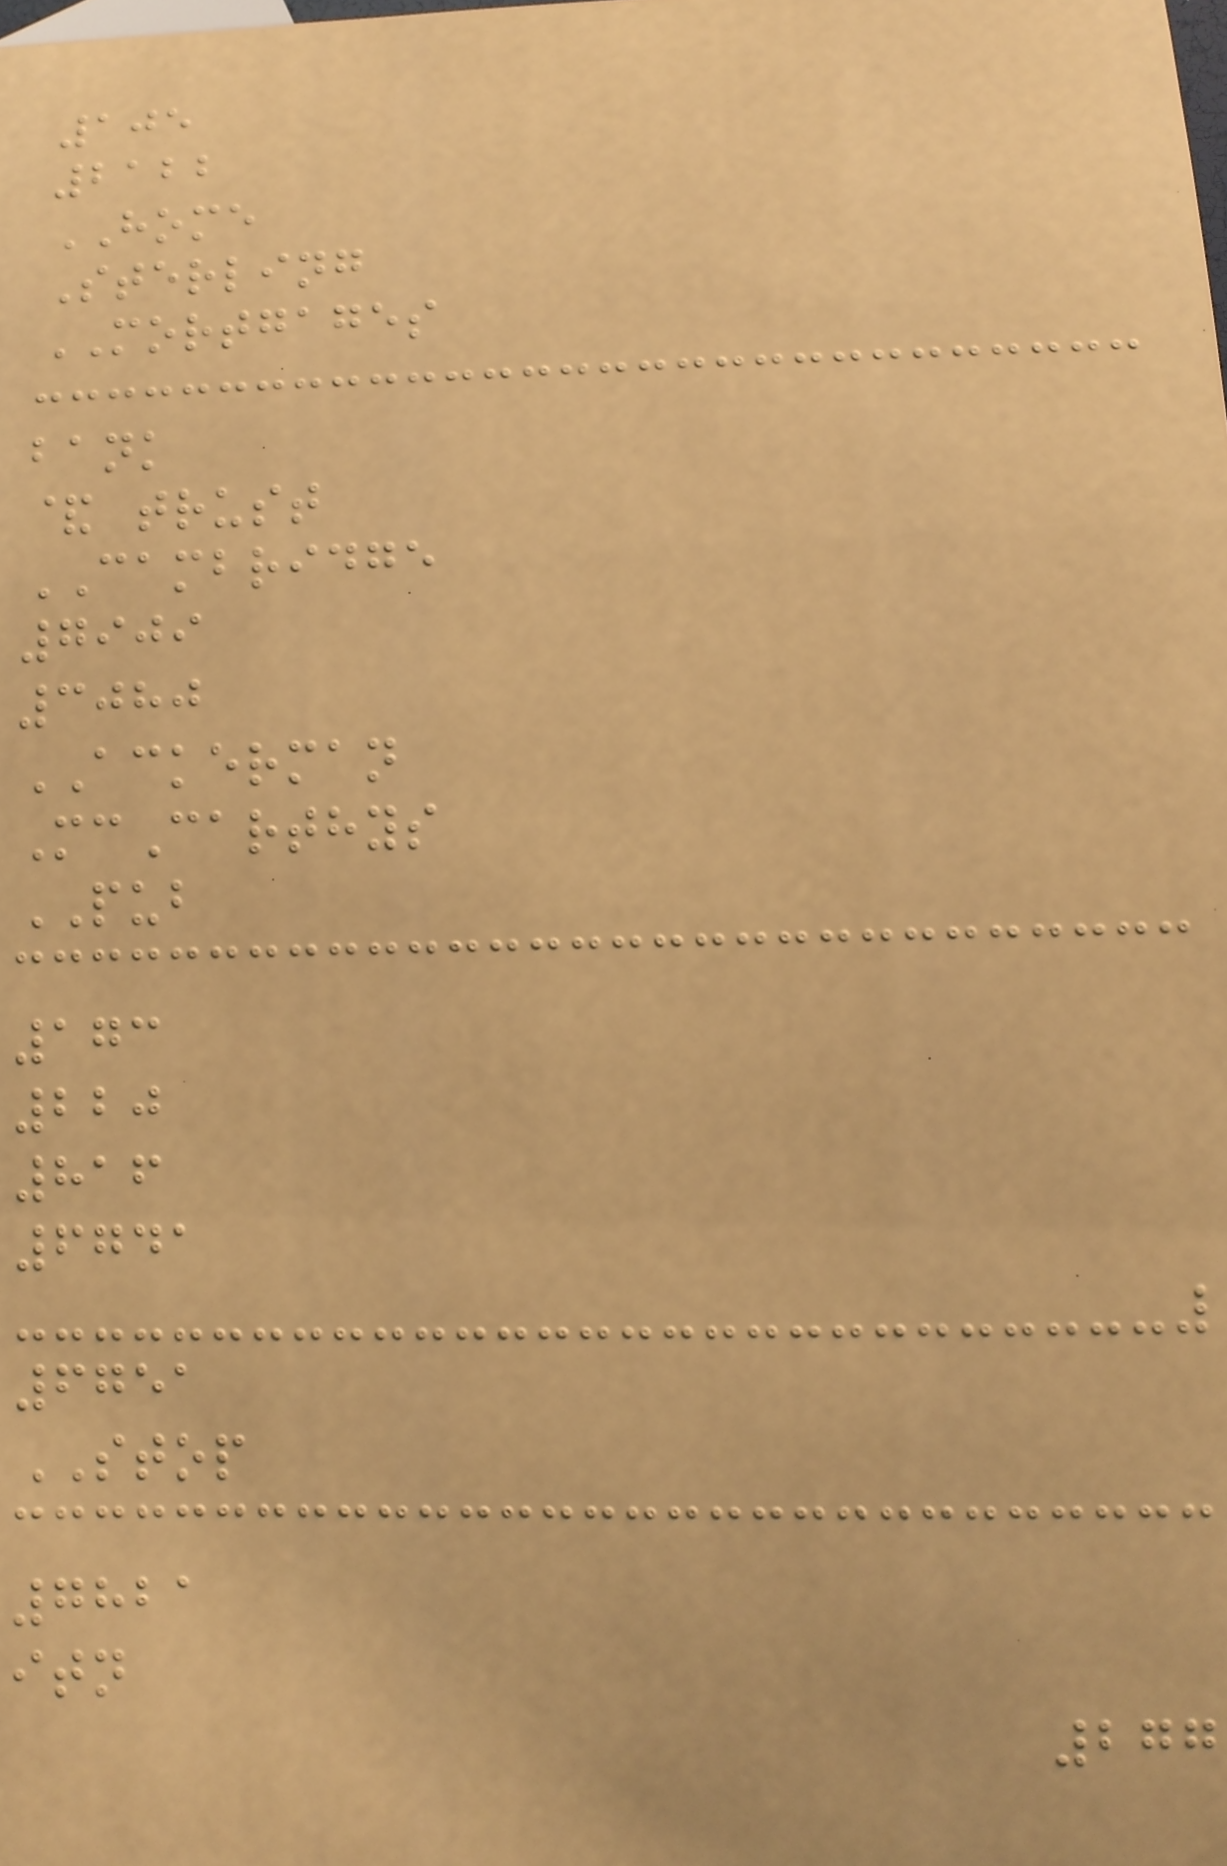105
2122
HOME
Sterling
MORTGAGES
bank
& trust
CAMBRIDGE
7909
3080
ACKERMAN
McCarthys
PUB
173
220
816
6741
6751
STOP
7821
itn
277
